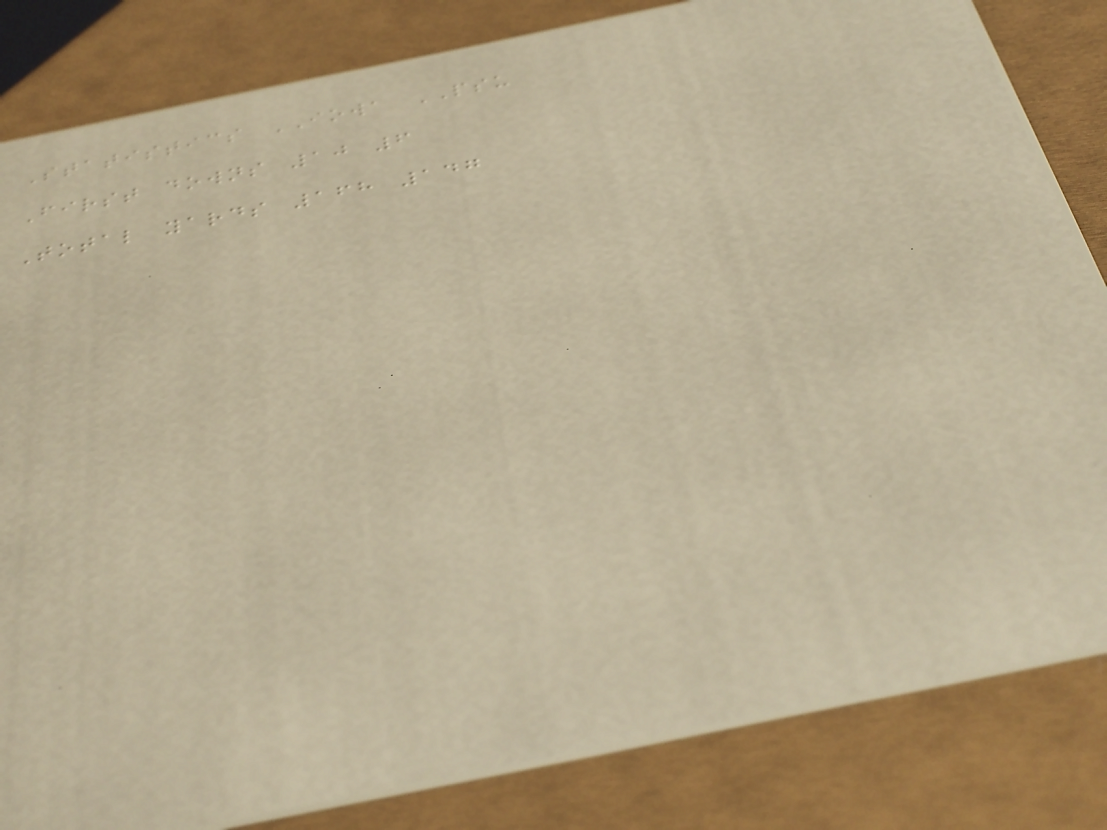Statistics IOWA PSU
First downs 10 6
Total yards 168 147
